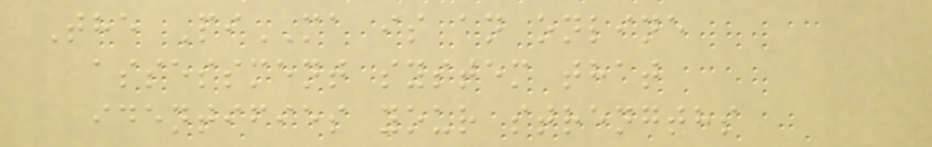The PiMA is an online
assessment system that
identifies your strengths
